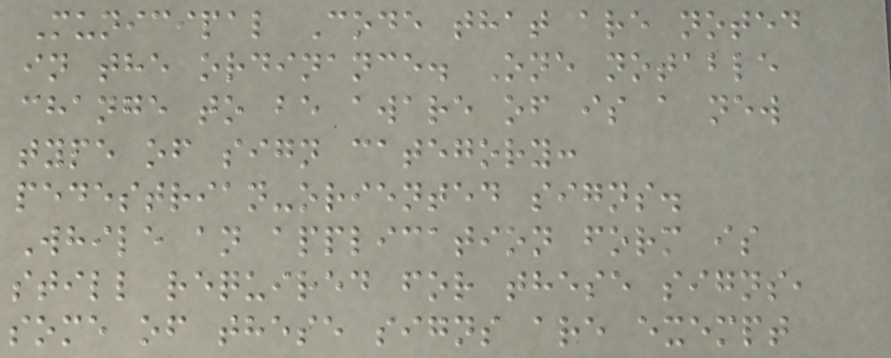Municipal Code that are noted
in the ordinance. One notable
change to be aware of is a new
type of sign category:
pedestrian-oriented signs.
While an application form is
still required for these signs,
some of these signs are exempt
